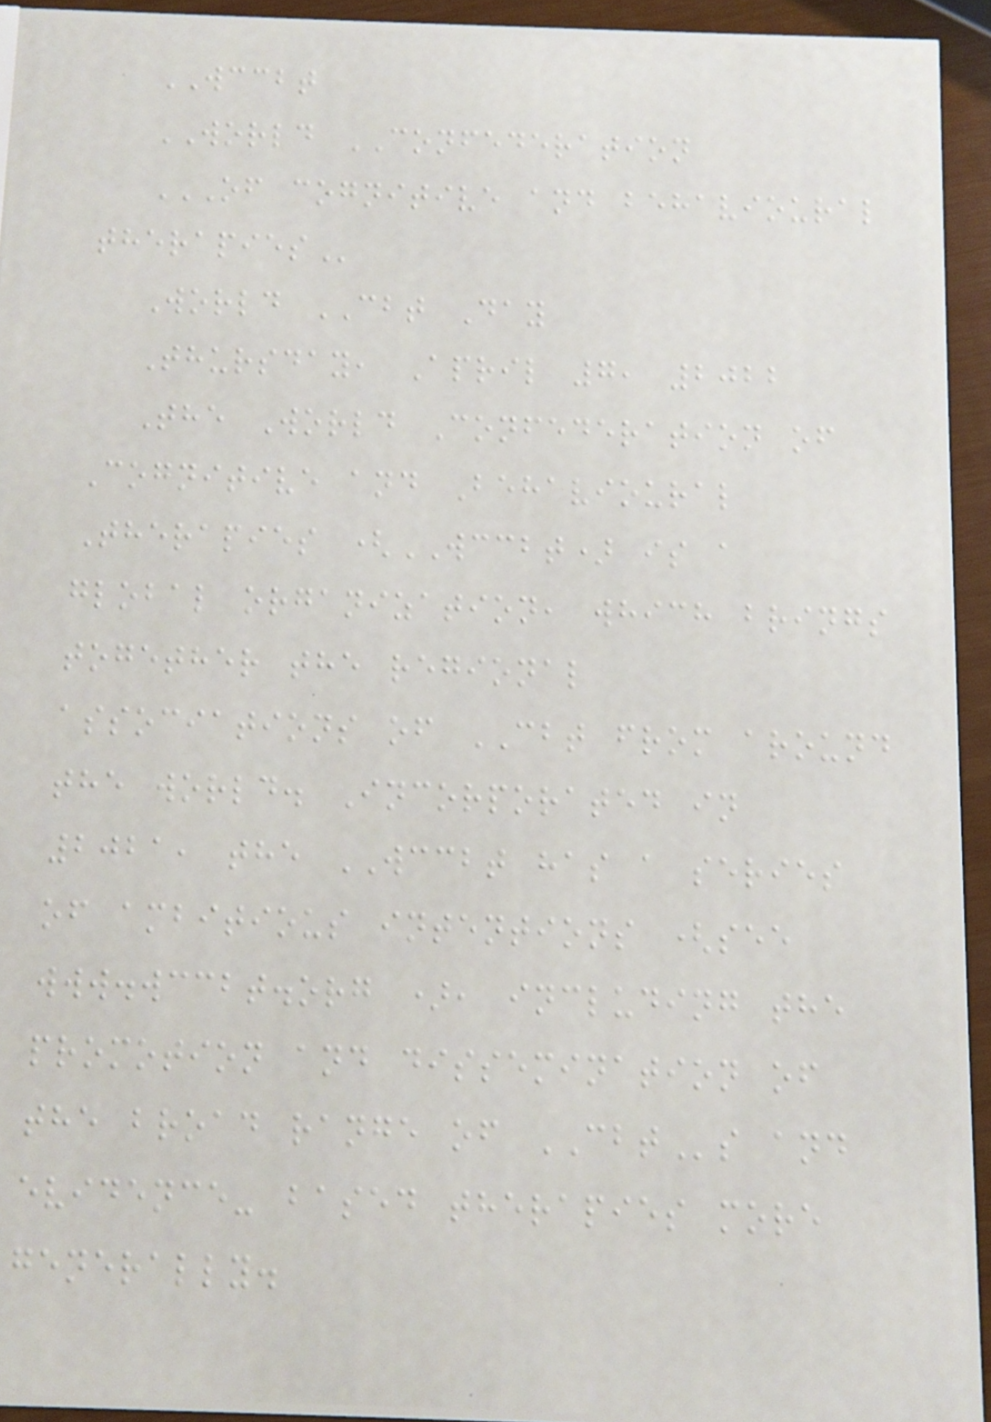WCCBT
WORLD CONFEDERATION
OF COGNITIVE AND BEHAVIOURAL
THERAPIES
World CBT Day
Thursday, April 7, 2022
The World Confederation of
Cognitive and Behavioural
Therapies (WCCBT) is a
global organization, which brings
together the regional
associations of CBT from around
the world. Incorporated in
2021, the WCCBT has a series
of ambitious intentions (see
www.wccbt.org ), including the
promotion and dissemination of
the broad range of CBTs and
evidence- based therapies more
generally.
